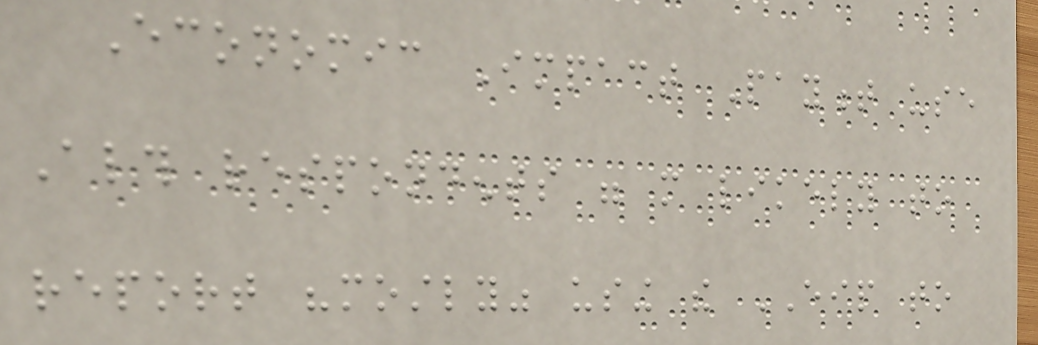Economic Impact Payment use
Although respondents were more likely to
report "mostly" using the EIP to
